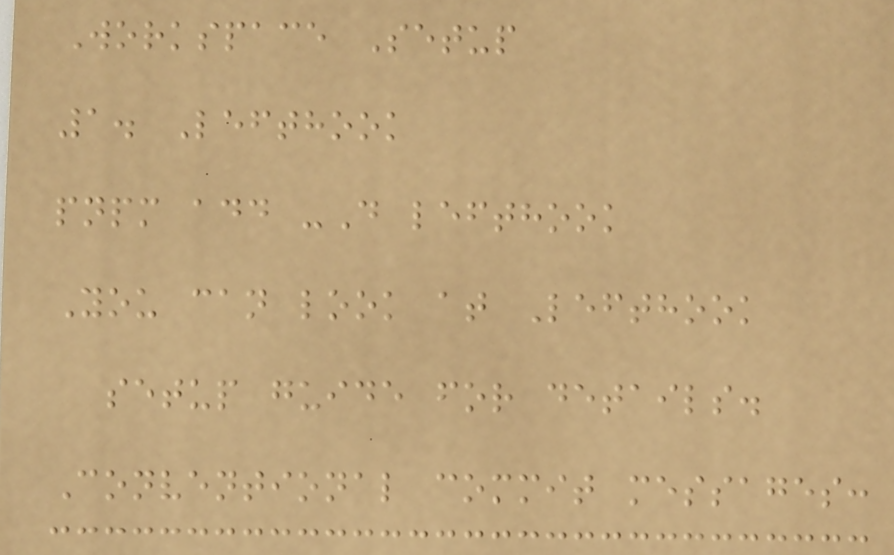Workspace Setup
1. Lefthook
pnpm add -D lefthook
You can look at Lefthook
setup guide for details.
Conventional commit messages:
